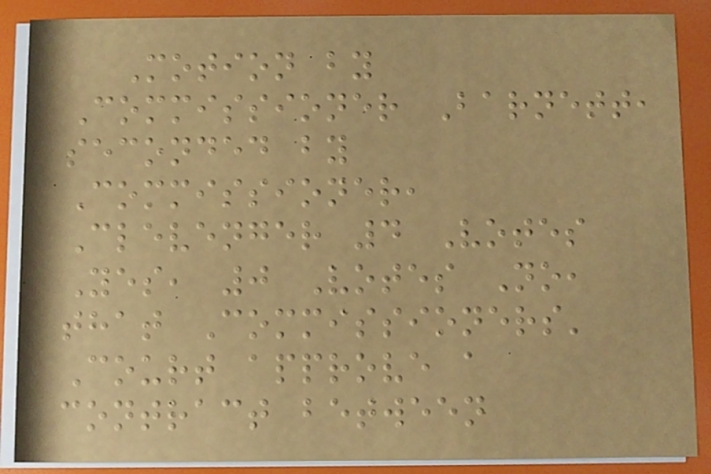Motion by
Commissioner Barnett,
seconded by
Commissioner,
Clevenger 4 Votes
Yes, 0 Votes No,
that Commissioners'
Court approve a
contract between
